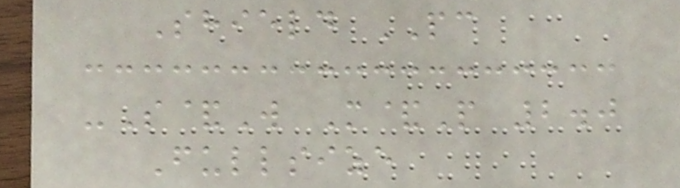Shield PC
-S&W M&P 2.0
Fullsize
